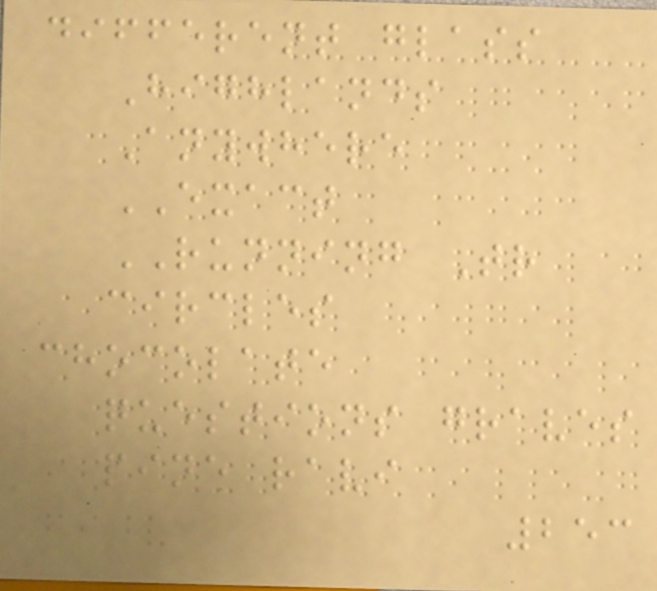different glass
Highlands
Anywhere
EXACT
RUNNING Tr
circles
chocolate
questions graves
pine ravi
253
